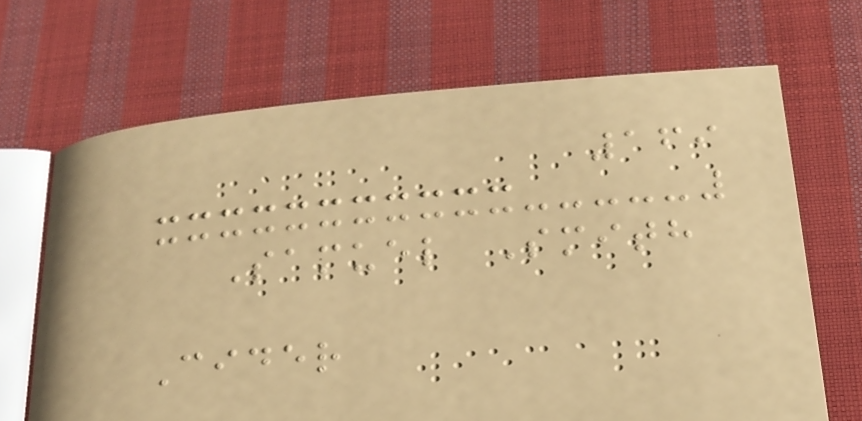169
Samuel Smith
Cider
